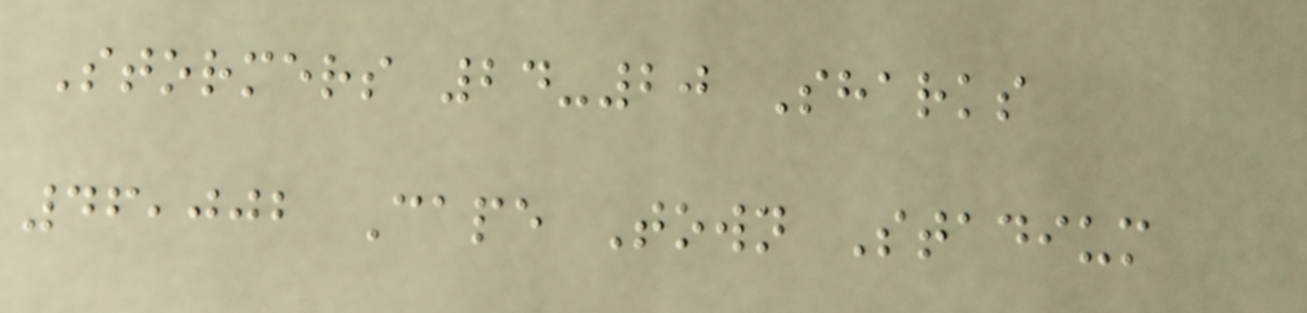Stormers 24-20 Sharks
46,002 Cape Town Stadium
